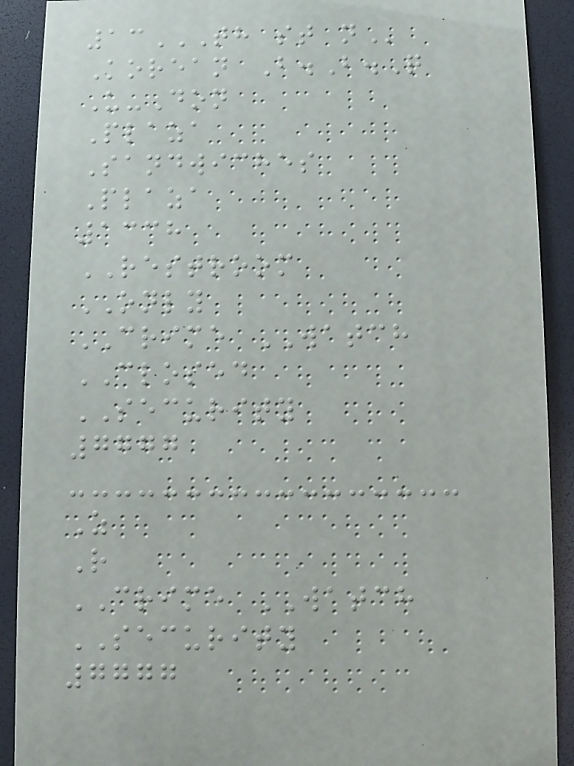13TH ST N
Korean B.B.Q
U-Don
Plaza
Sandwiches
Plaza
1338
RESTROOM
ONLY
CRIME WATCH
CLOSED
SECURITY
7777
Z
R
CRIME WATCH
SECURITY
7777
